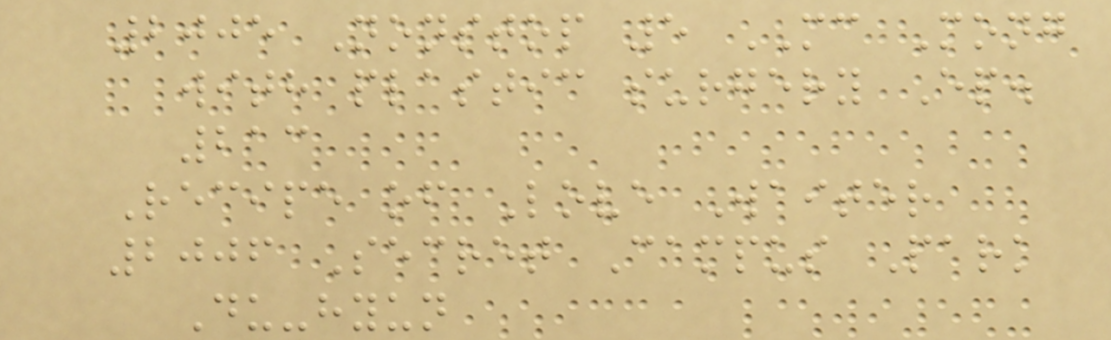2005 Nonstop 5 MC Mong
with plastic surgery Ep.
213
Recipe of Love Waiter
2006 Secret Campus Park
Du-hyun
